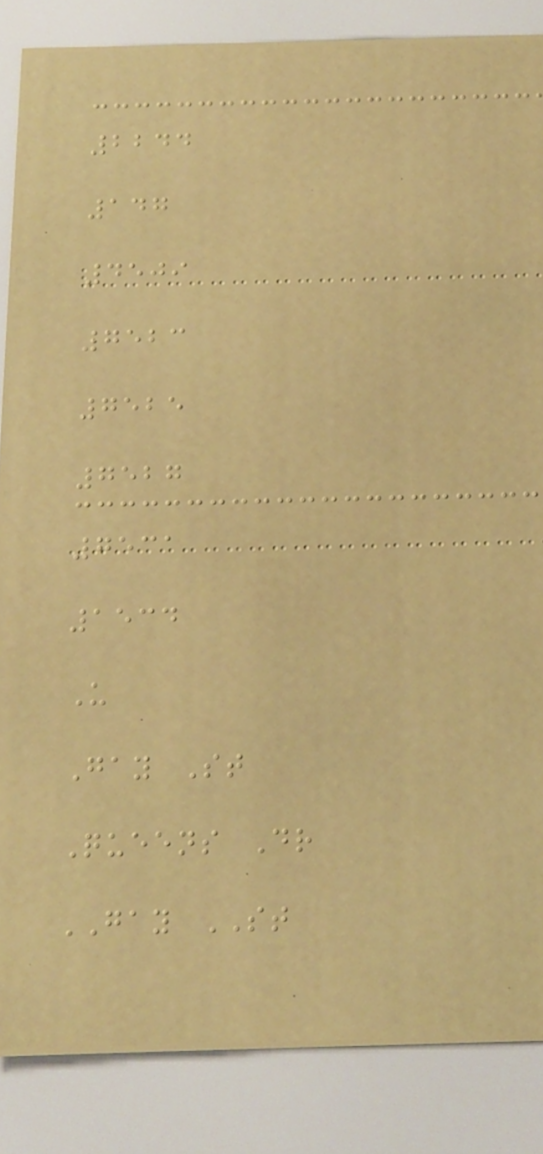2244
147
4509
7523
7525
7527
7531
1534
U
Gay St
Queens Dr
GAY ST
